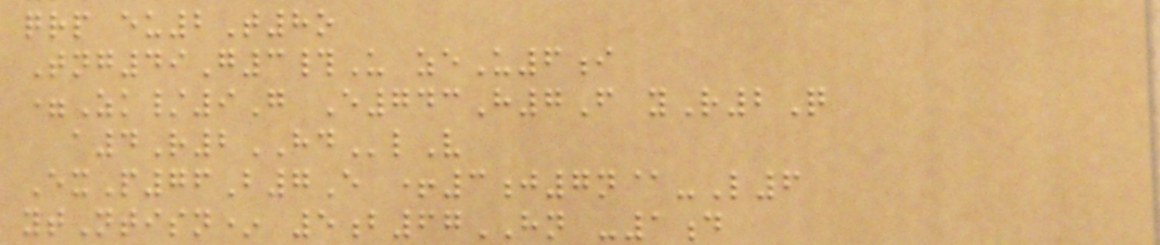qrp eu2T8o
Tng49G3#U zeU6i
=Zk/9G E743H7F yR2Q
a4R2HDlV
ExP76B7E +3j7n@-L6
ytNtisn* 5b67HN -1d
